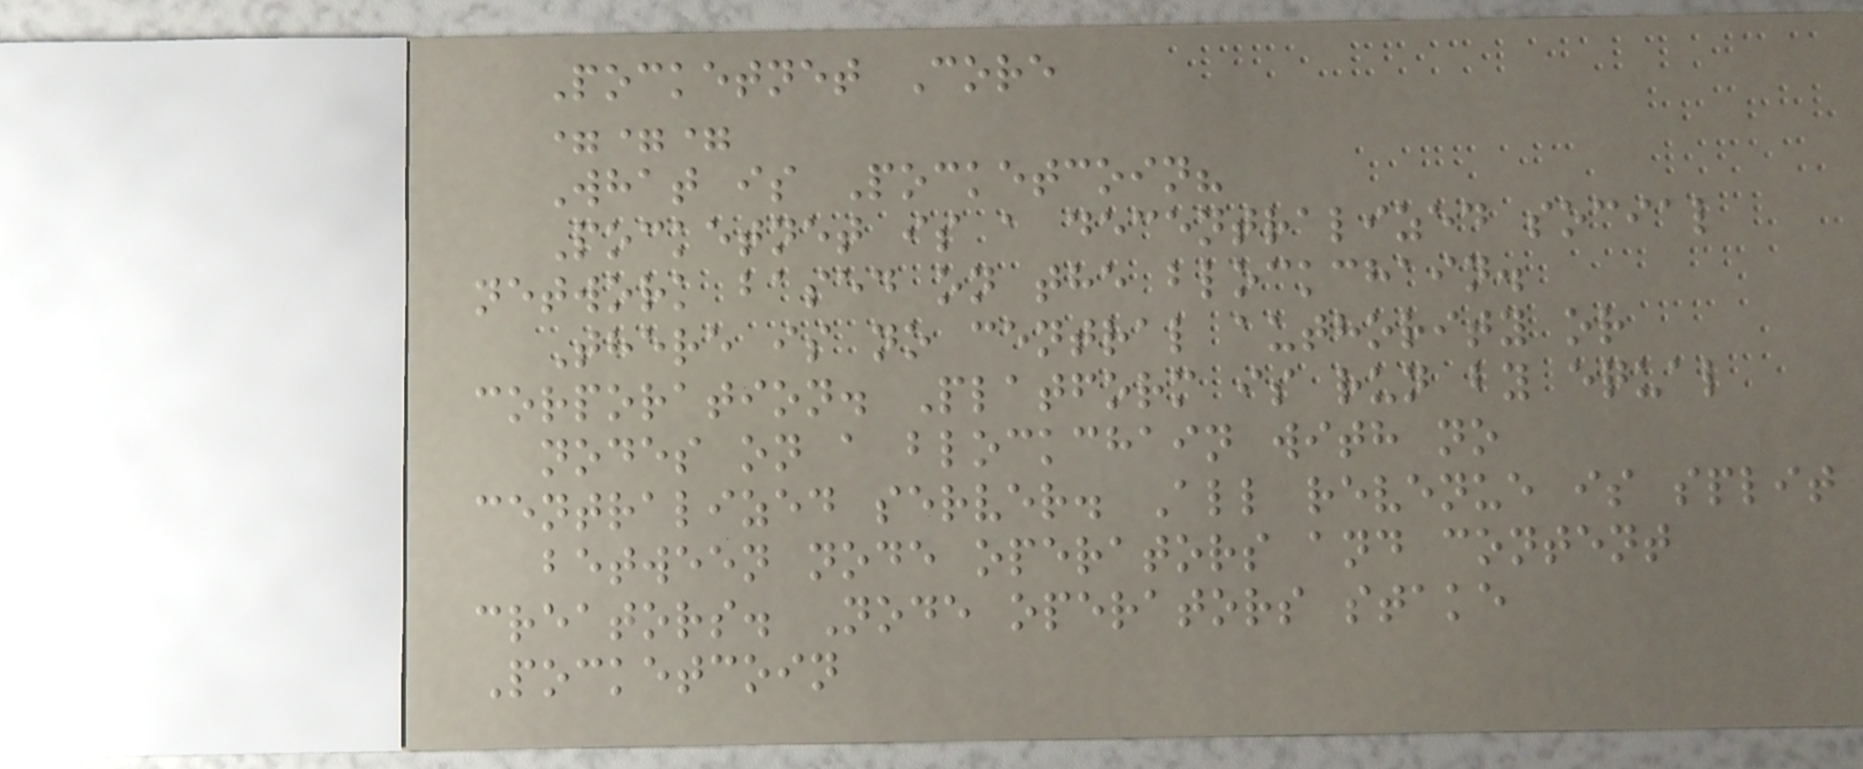Pocketnet Core
===
What is Pocketcoin?
Pocketnet is a decentralized social
network based on the blockchain.
There is no central authority or
corporation. Platform is run by equal
nodes on a blockchain with no
centralized server. All revenue is split
between node operators and content
creators. Node operators stake
Pocketcoin
